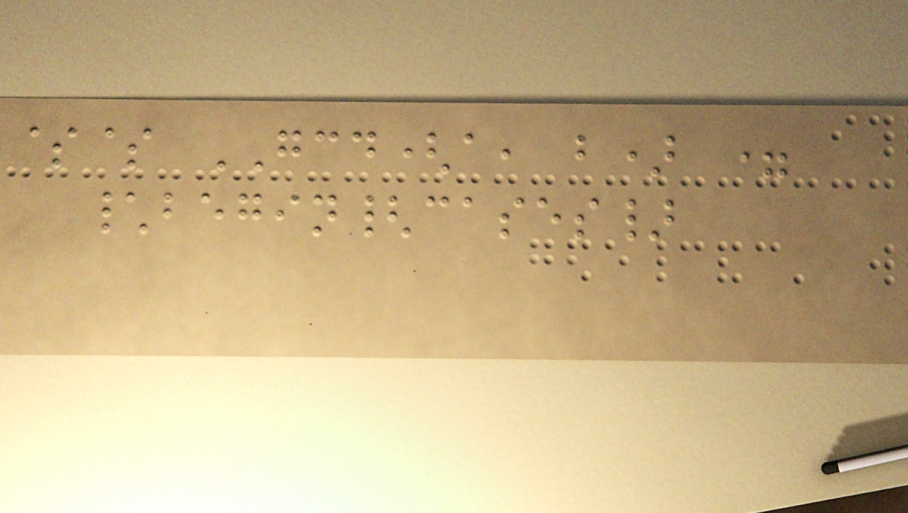$$ GCD(a, b) =
\begin{cases}
